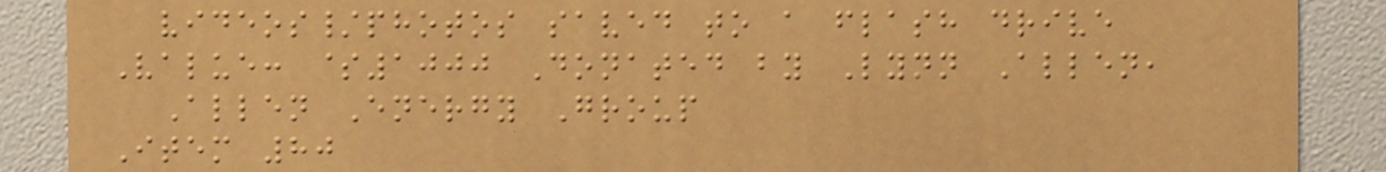videos/photos saved to a flash drive
Value: $1000 Donated by Lynn Allen,
Allen Energy Group
Item 80
